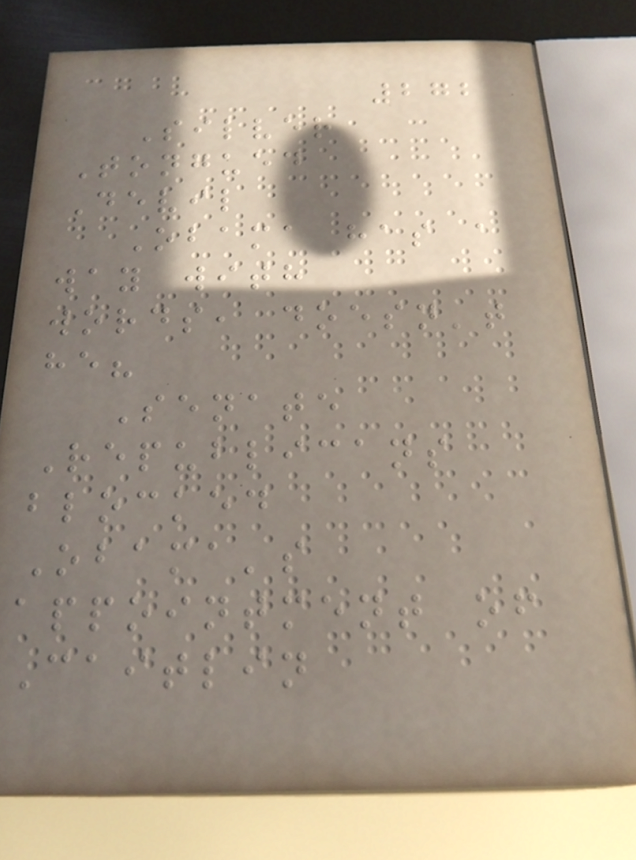272
Silver
Tongued
Devil
Obama has a
way with
words, doesn't
he?
Senate
Republicans
blocked
Obama's
appointment of
Caitlin
